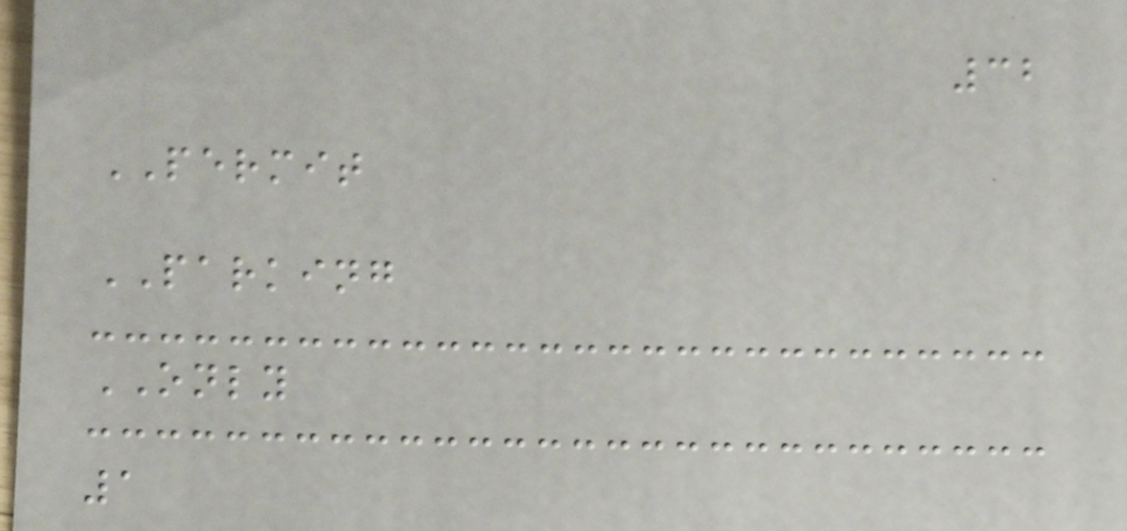32
PERMIT
PARKING
ONLY
1
